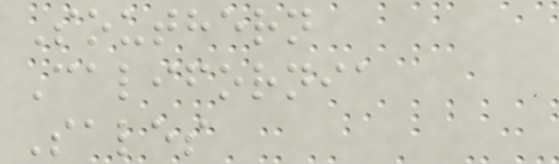Southern
California
Sales
